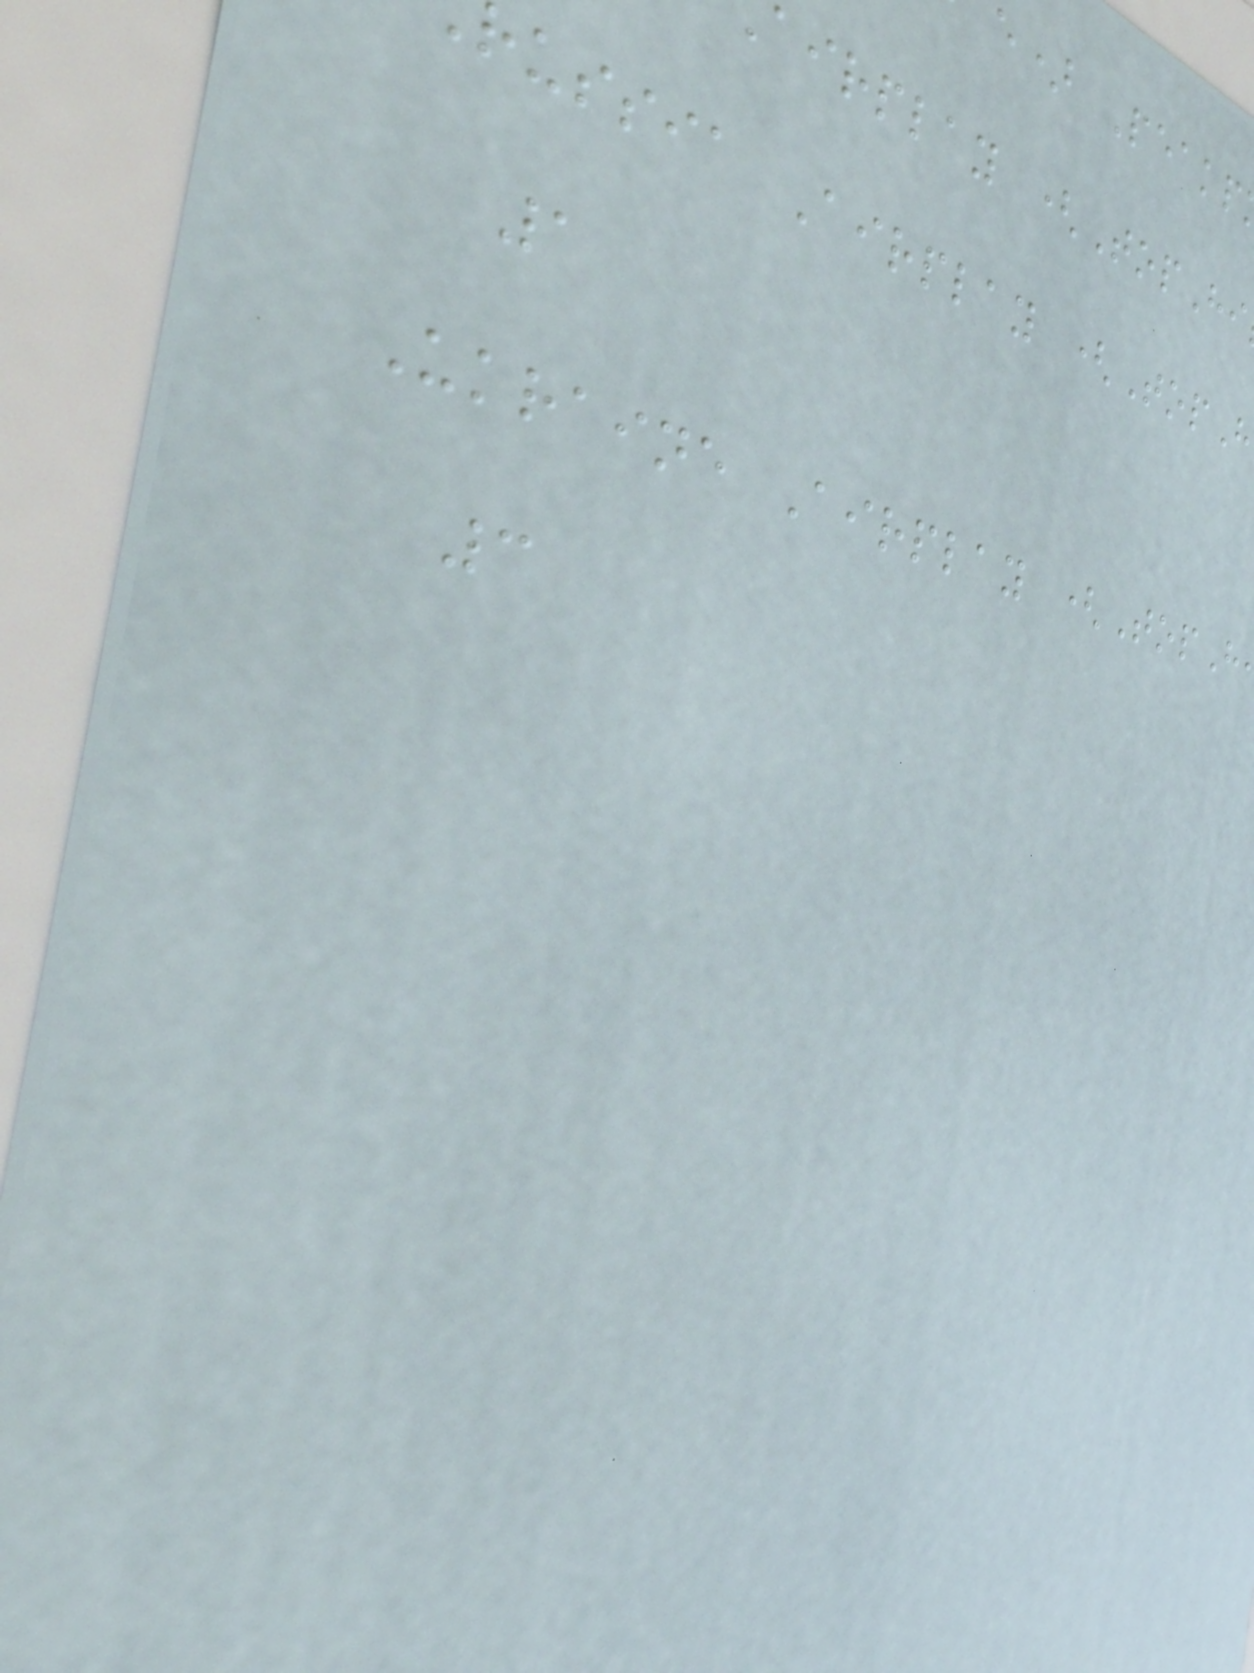e) Peakp
airplay (TopHi
ussia Airplay (TopH
1
Ukraine Airplay (TopH
3
